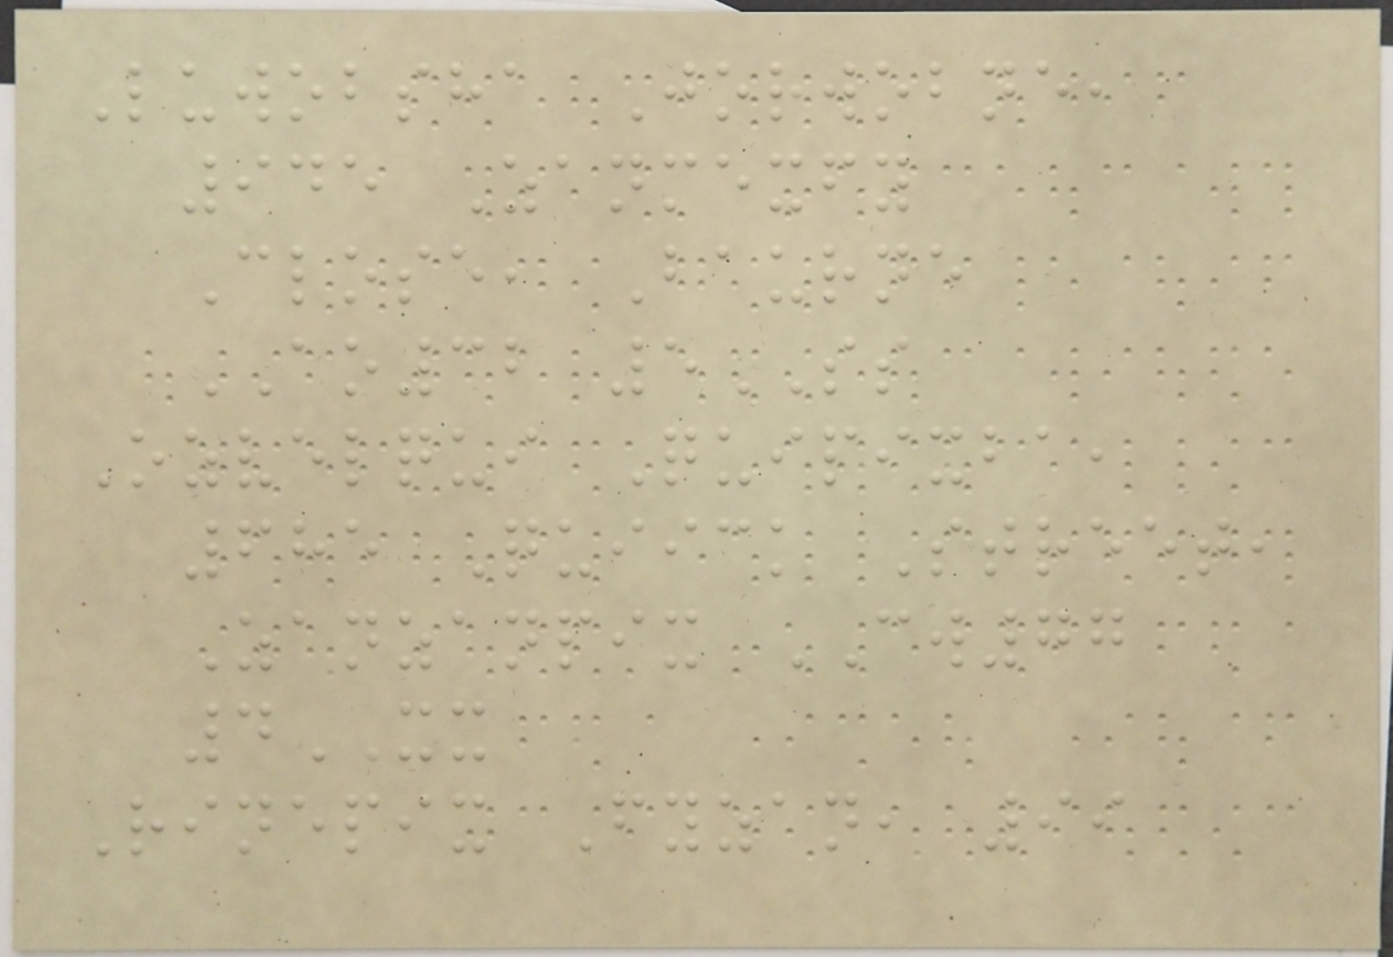Luwobsha Jorwobne,
945 Zanmexfy
Close, Baurne
AO32 5SS
Ozvelqui Quipixba,
685 Quiick Street,
Zanzanpix CW77
4XX
Rinepix Fyzan, 99
